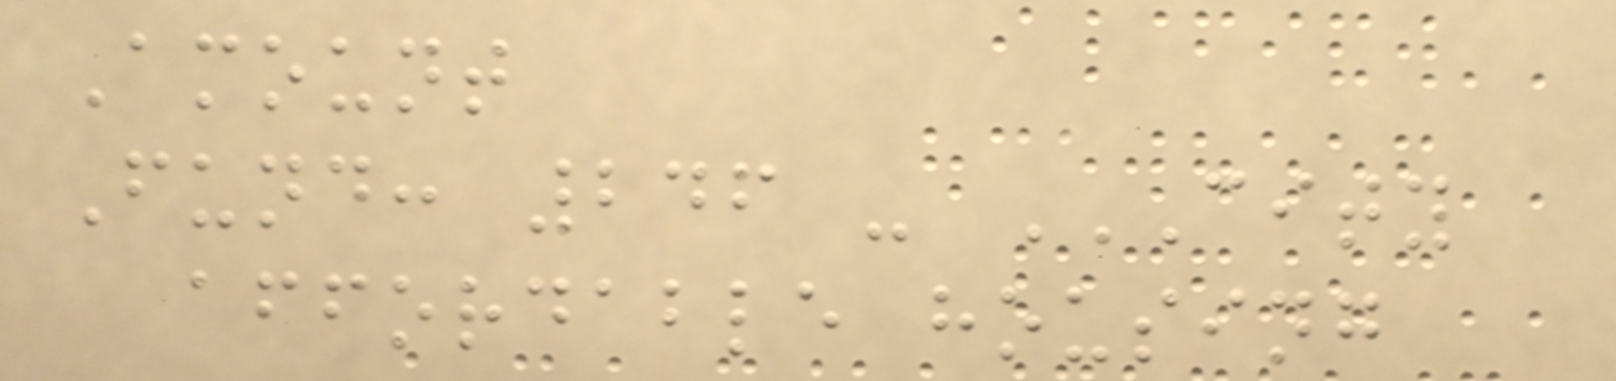Amount
Fund: 246 - CITY
AFFORDABLE HOUSING
